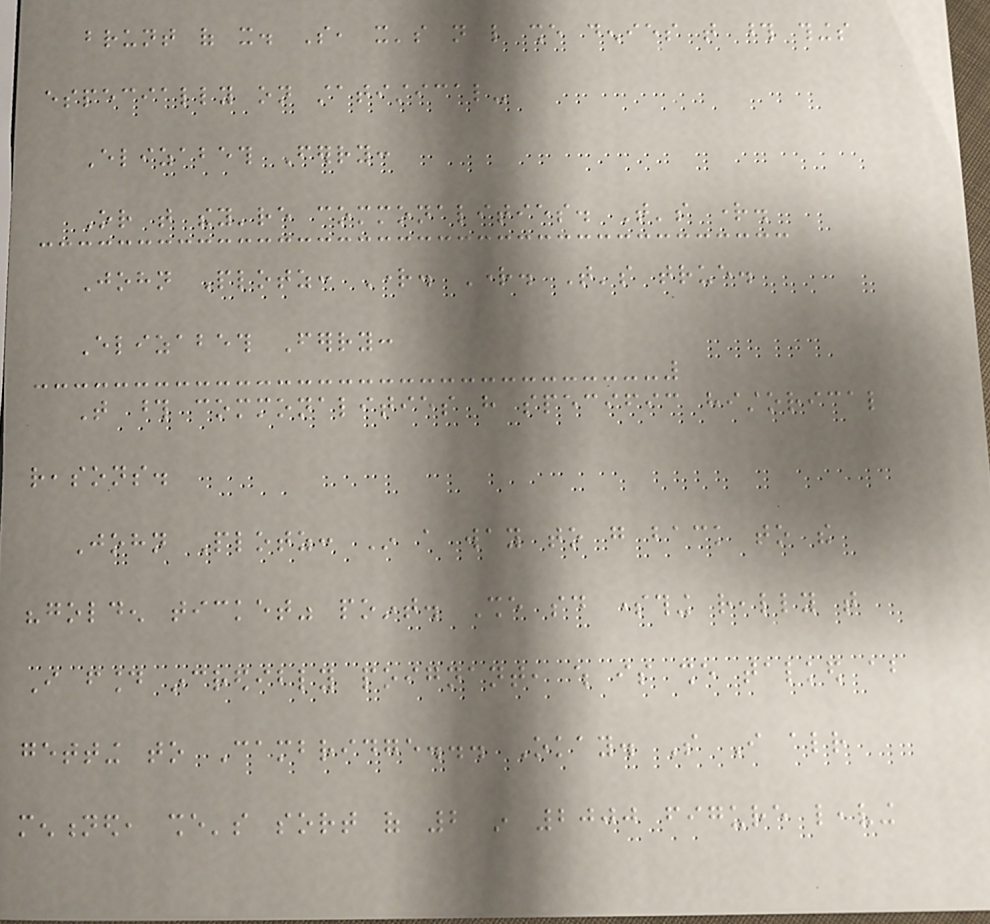brunt of it. So, it's not like she denies that those things
especially on statistical-
Elizabeth Ferry:
Or that they're commonalities. That's right.
John Plotz: Right. Right. That's true.
Elizabeth Ferry:
That those commonalities have specific historical
reasons.
John Plotz: In a way to go back to the
"golden ticket" point. She said something really that
I found incredibly poignant, which is she talked about
getting to Cambridge... Okay. So I already
mentioned, she's sort of 2 in 2000 figure leaving
